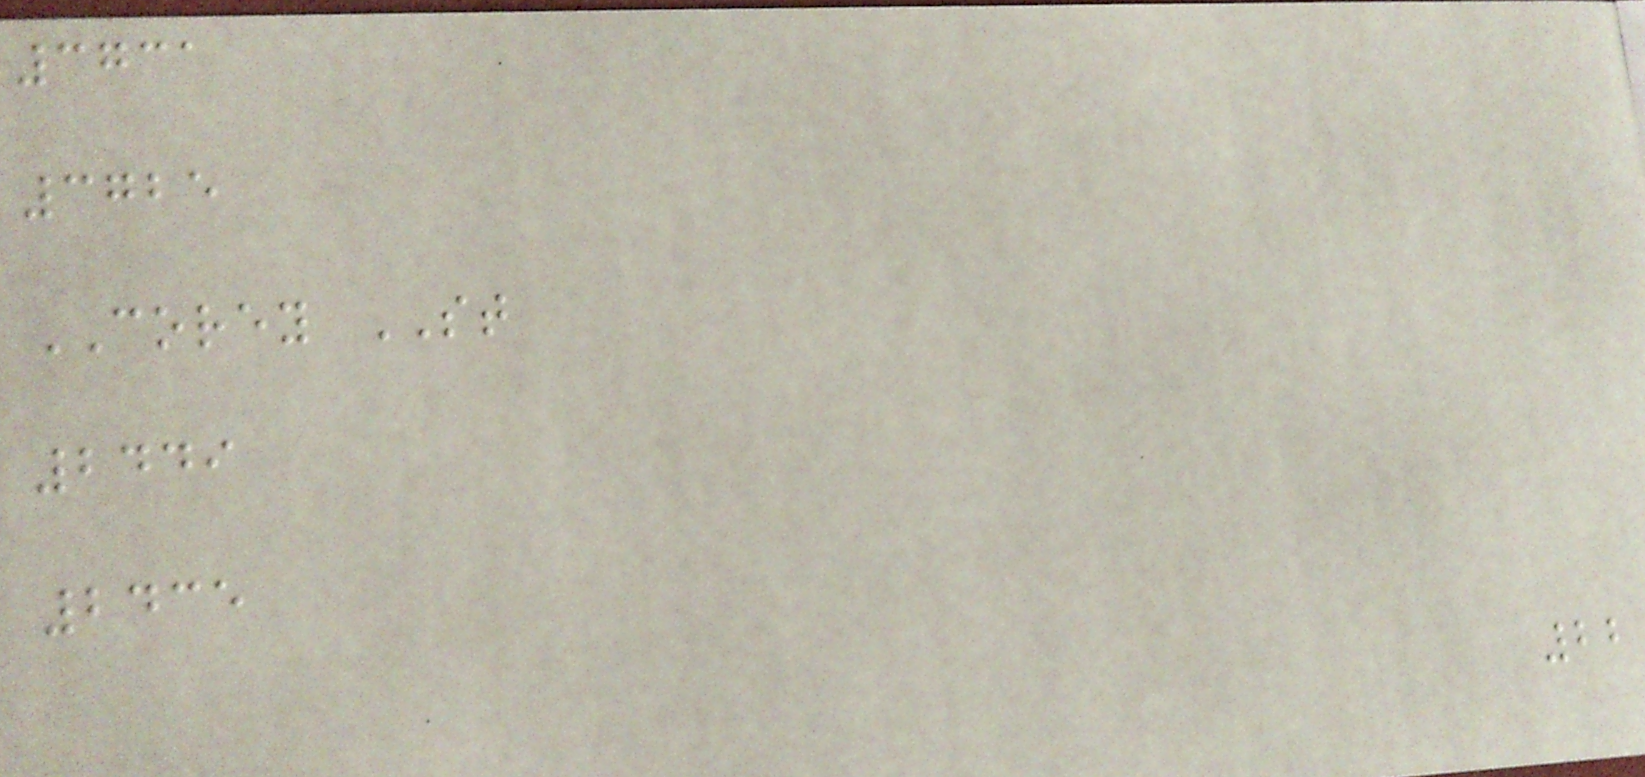3731
3725
COREY ST
2449
2435
22
